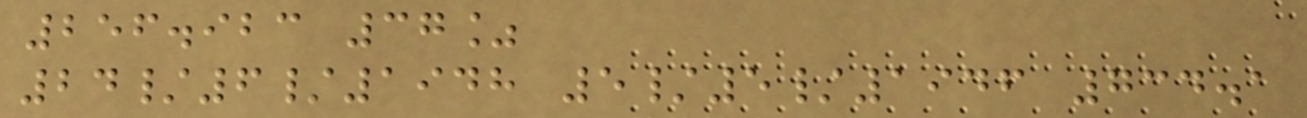256.923 37%
24/6/1948 5/5/1946 734.1
